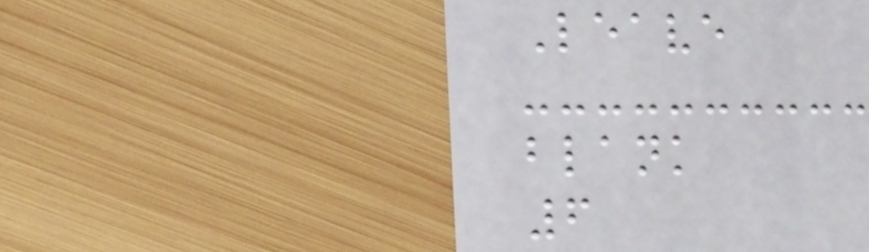Leave
blank
6
